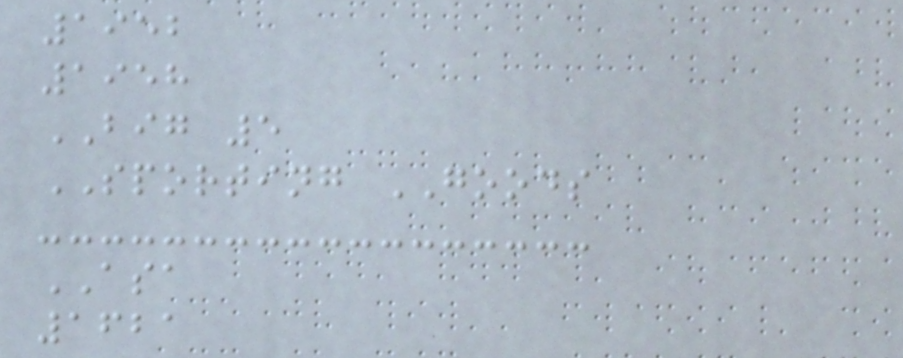1952
1958
BIG 5
SPORTING GOODS
ASA
1621
